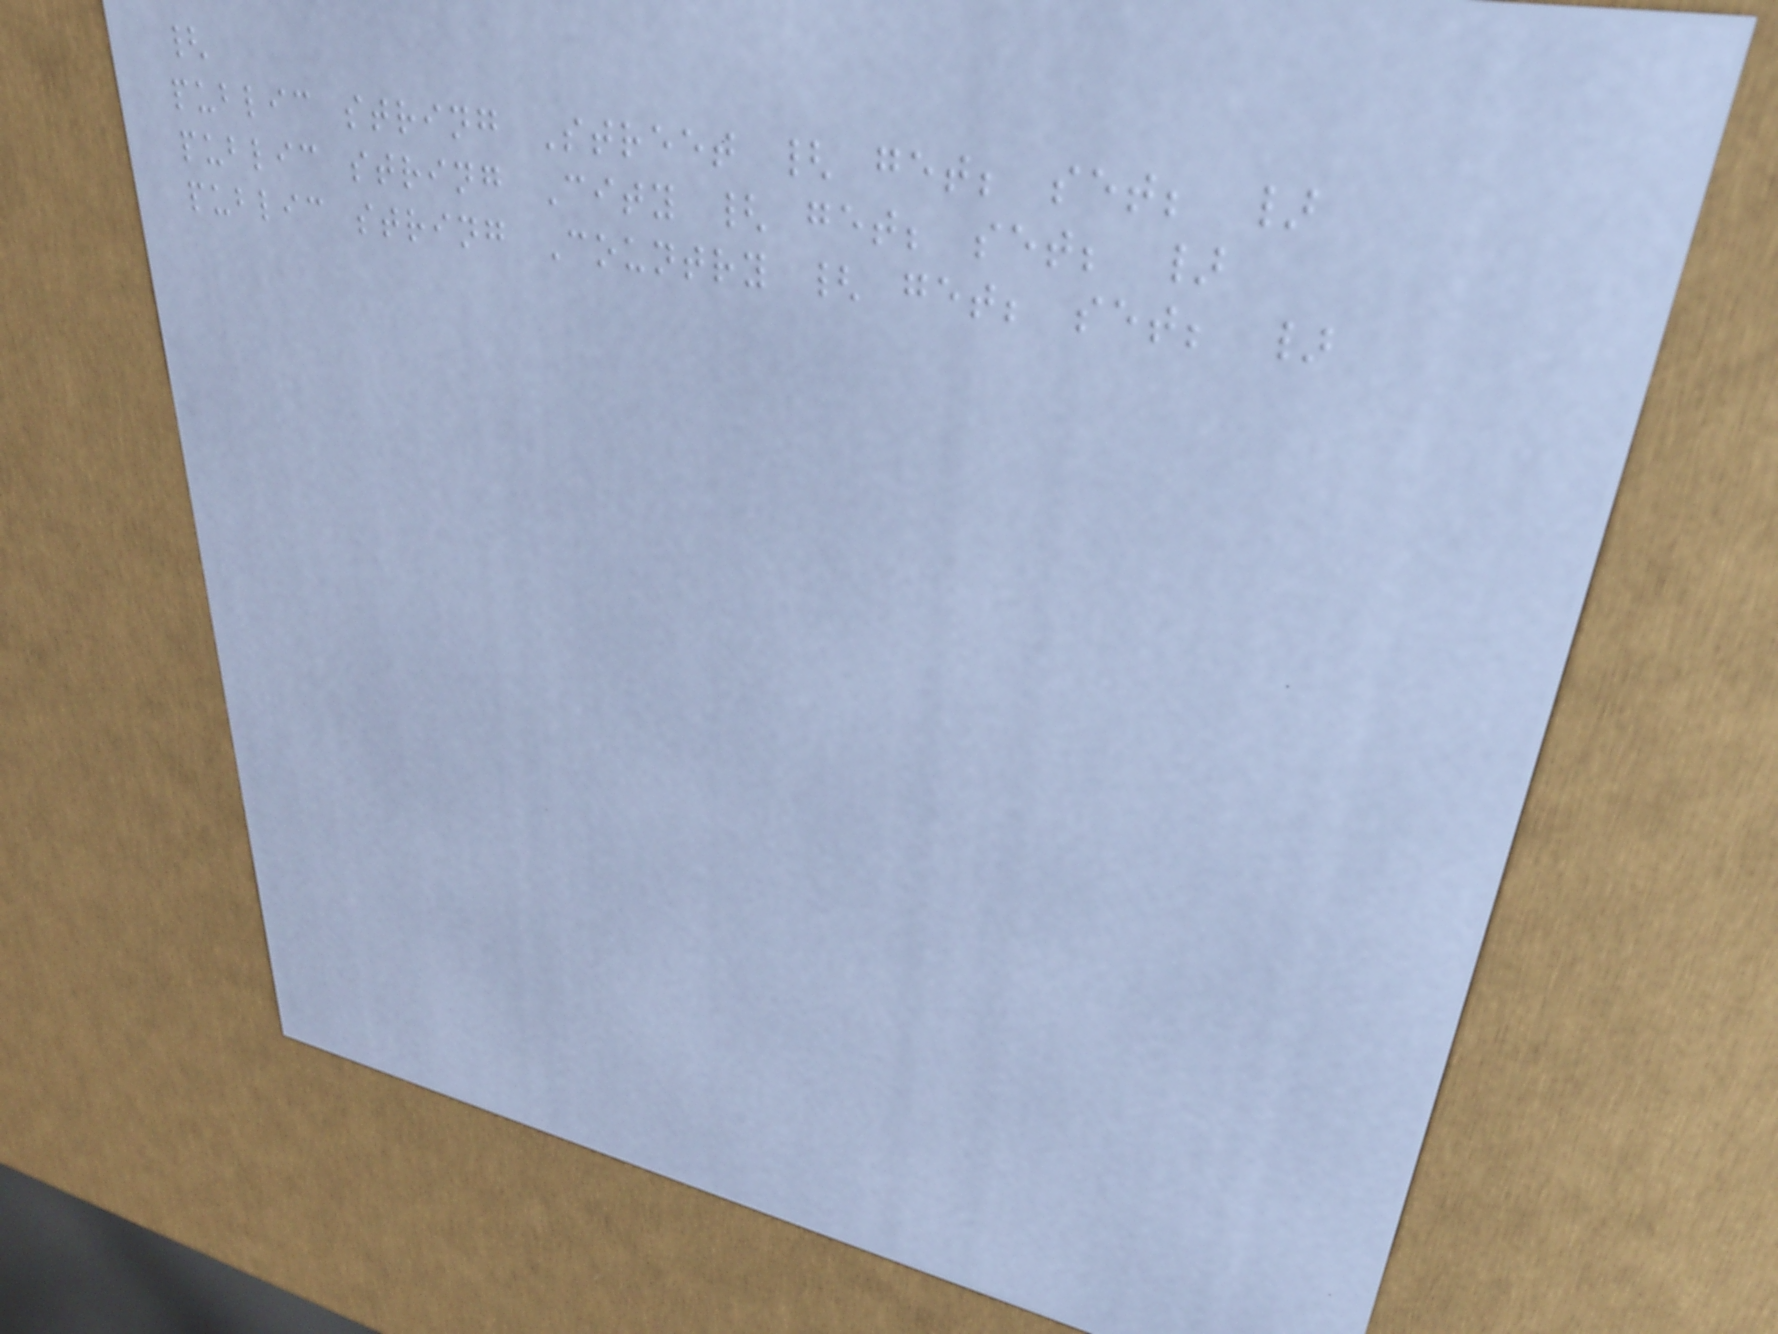{
public string Street { get; set; }
public string City { get; set; }
public string Country { get; set; }
